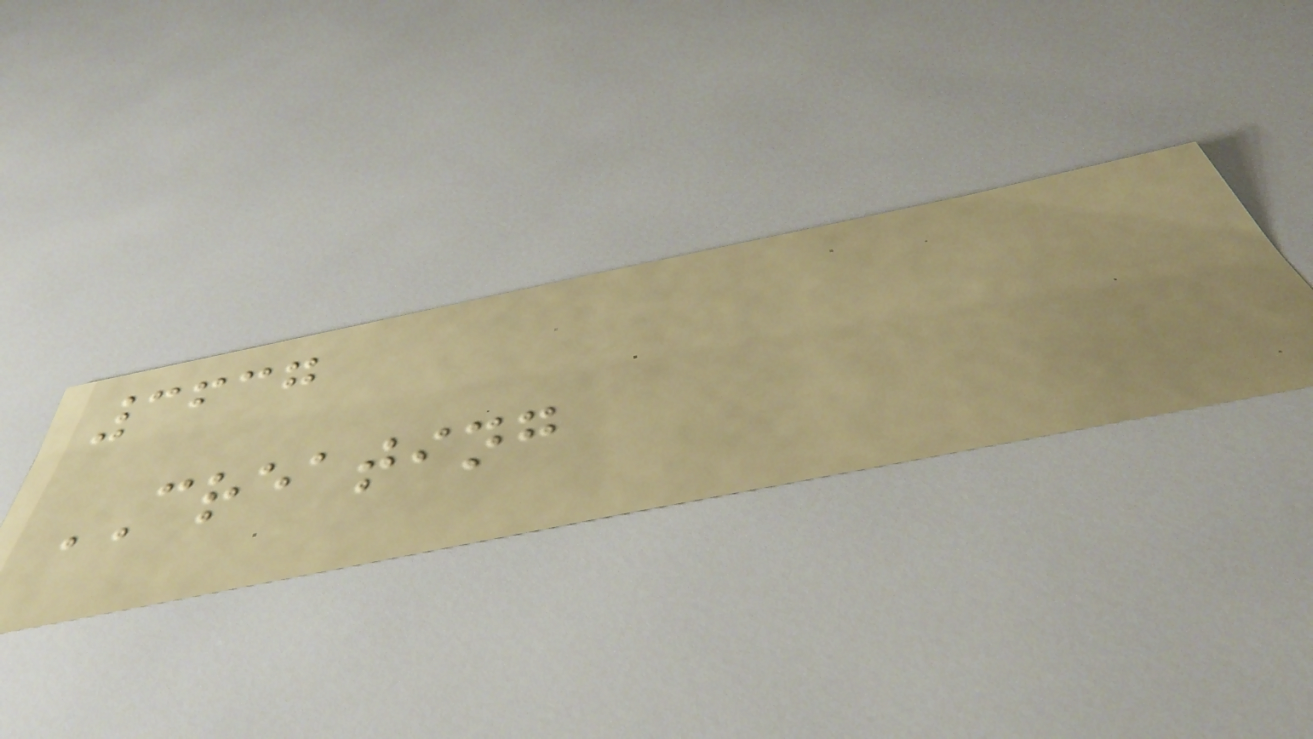3637
CREATING
